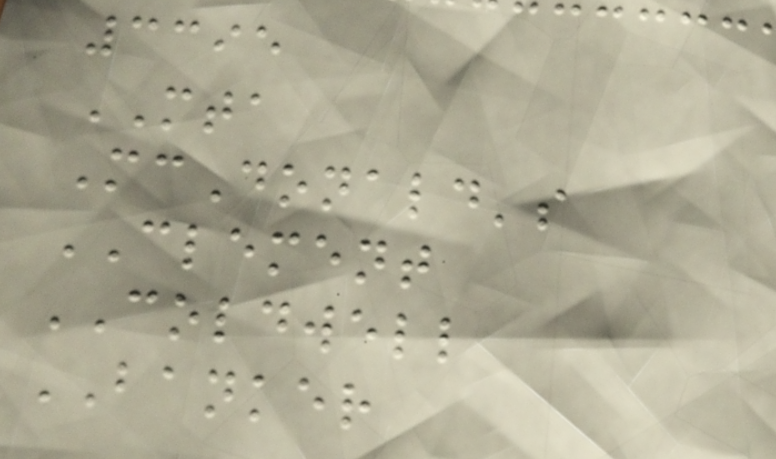3395
MTA
McDonald's
CLEMENT
COLDWELL
BANKER
